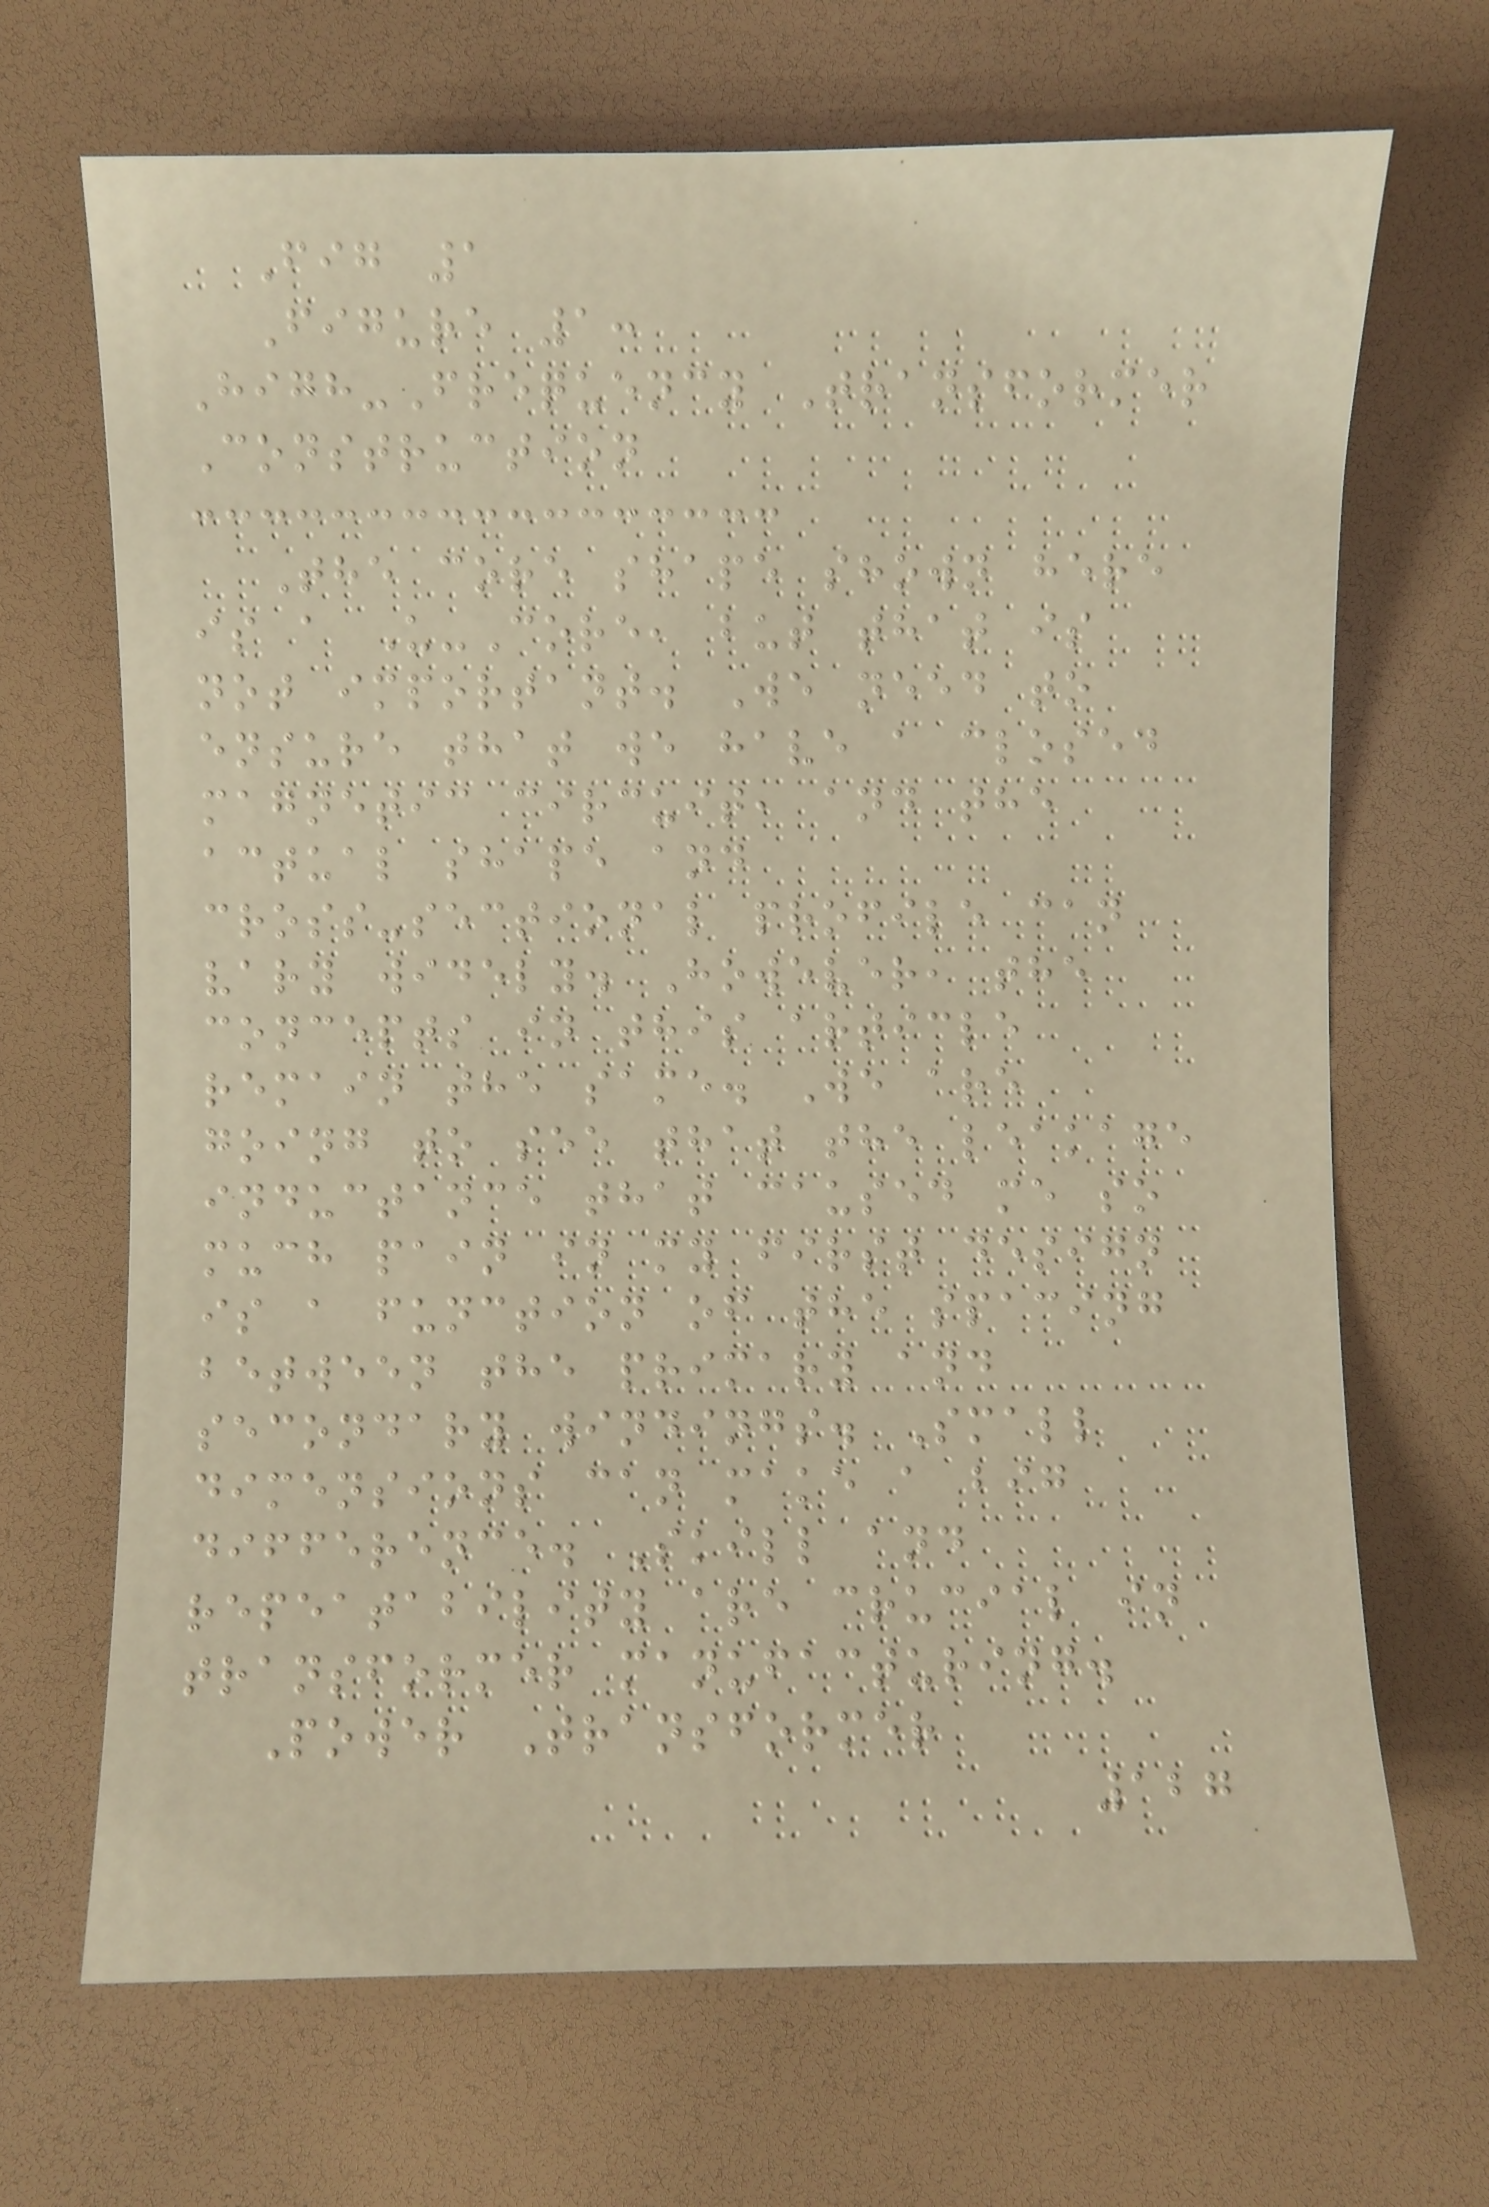Fig 1
Figure 1:
High-Frequency Transformer
Construction
The core shape shown here
is a U-Core, but that is
not important. We need to
ensure that we have a closed
magnetic circuit, and the
actual shape and
cross-sectional profile can
vary widely. However, the
concepts in this article
remain the same. We are
going to see that the leakage
inductance that caused me so
much pain in my first design
is a function of the spacing
between the primary and
secondary windings. Small
dimensions can make a big
difference. Skill and
repeatability are crucial in
transformer manufacturing.
Power Transformer
127
